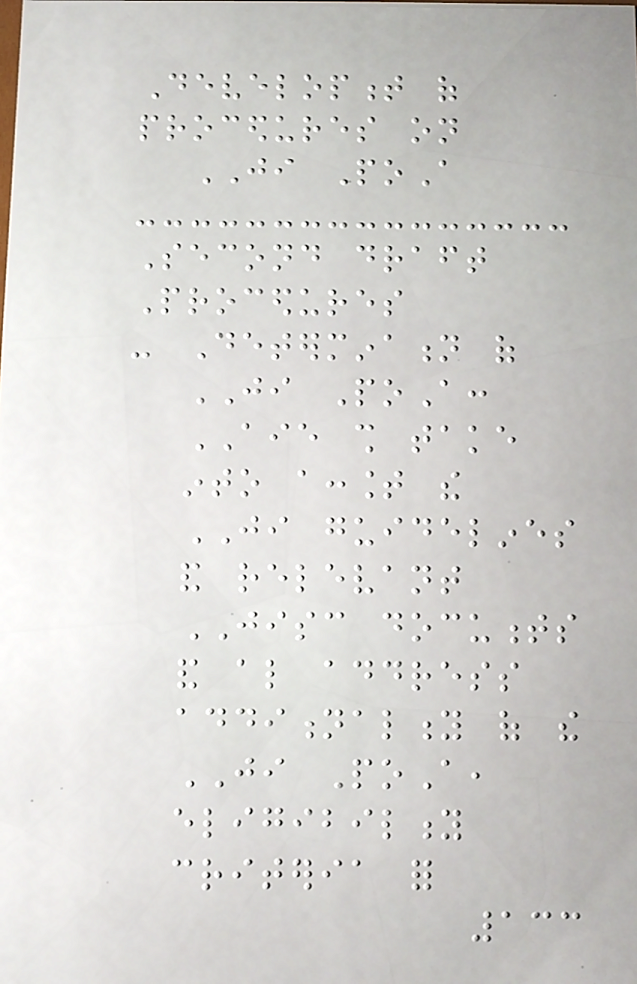Development of
procedures on
JI PoA
Second draft
Procedures
- Determination of
JI PoA:
AIE shall take
into account the
JI guidelines
and relevant
JISC documents
and also address
additionality of the
JI PoA,
eligibility
criteria for
133
